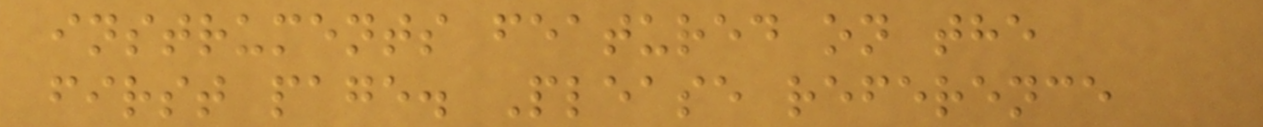instruments featured on the
first page. Please reference
